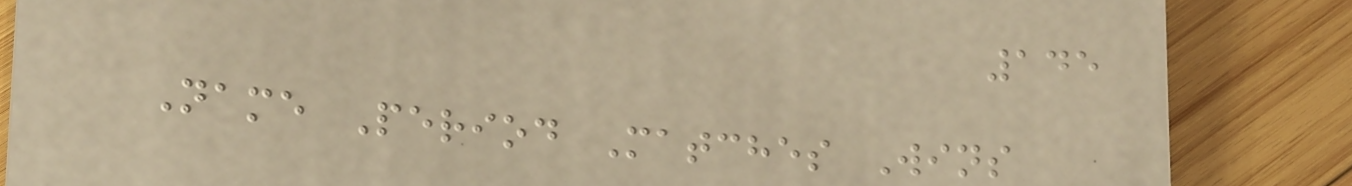145
Name Period Matches Wins
